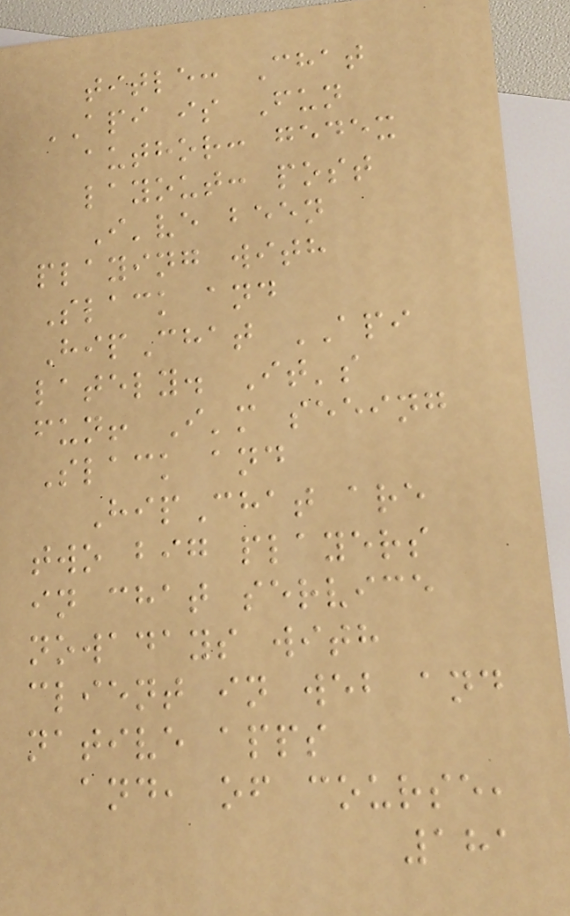title: Chat
API is Fun
author: gedex
layout: post
I've been
playing with
Slack and
HipChat API
lately. It's
fun! I'm seeing
Slack and
HipChat are
two big players
in chat service
nowadays with
client in web and
native apps
and, of course,
181
